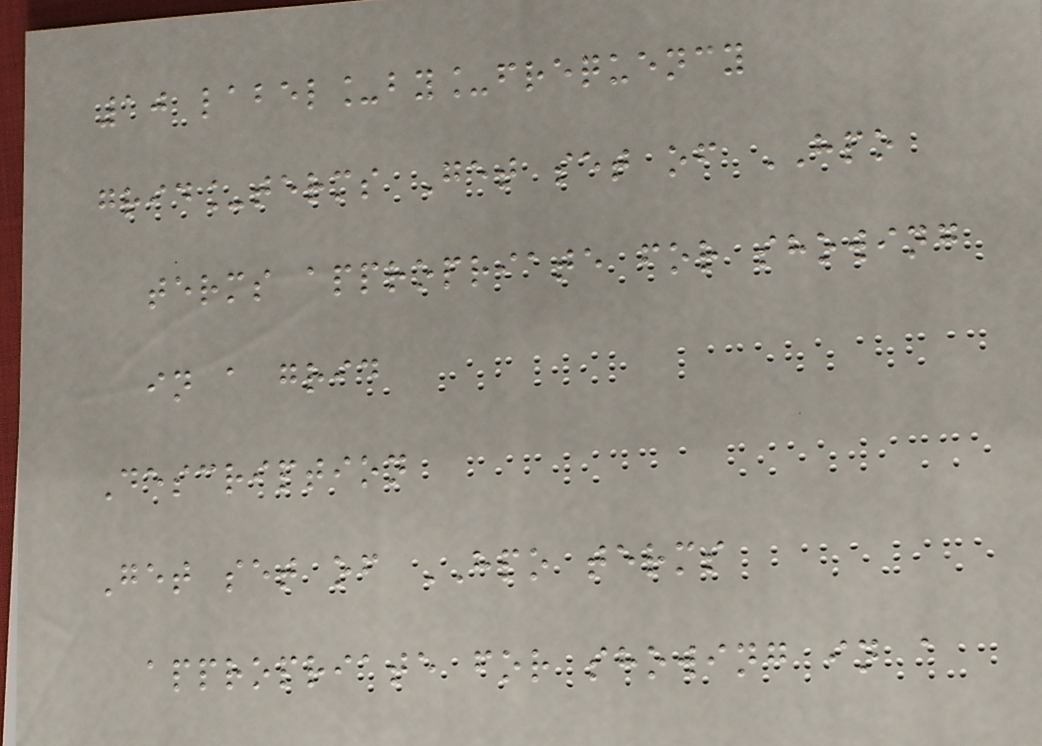10 label_by_frequency
grid_terms Get set of HPO
terms appropriate for showing
in a grid
Description
Get set of HPO terms
appropriate for showing in a
